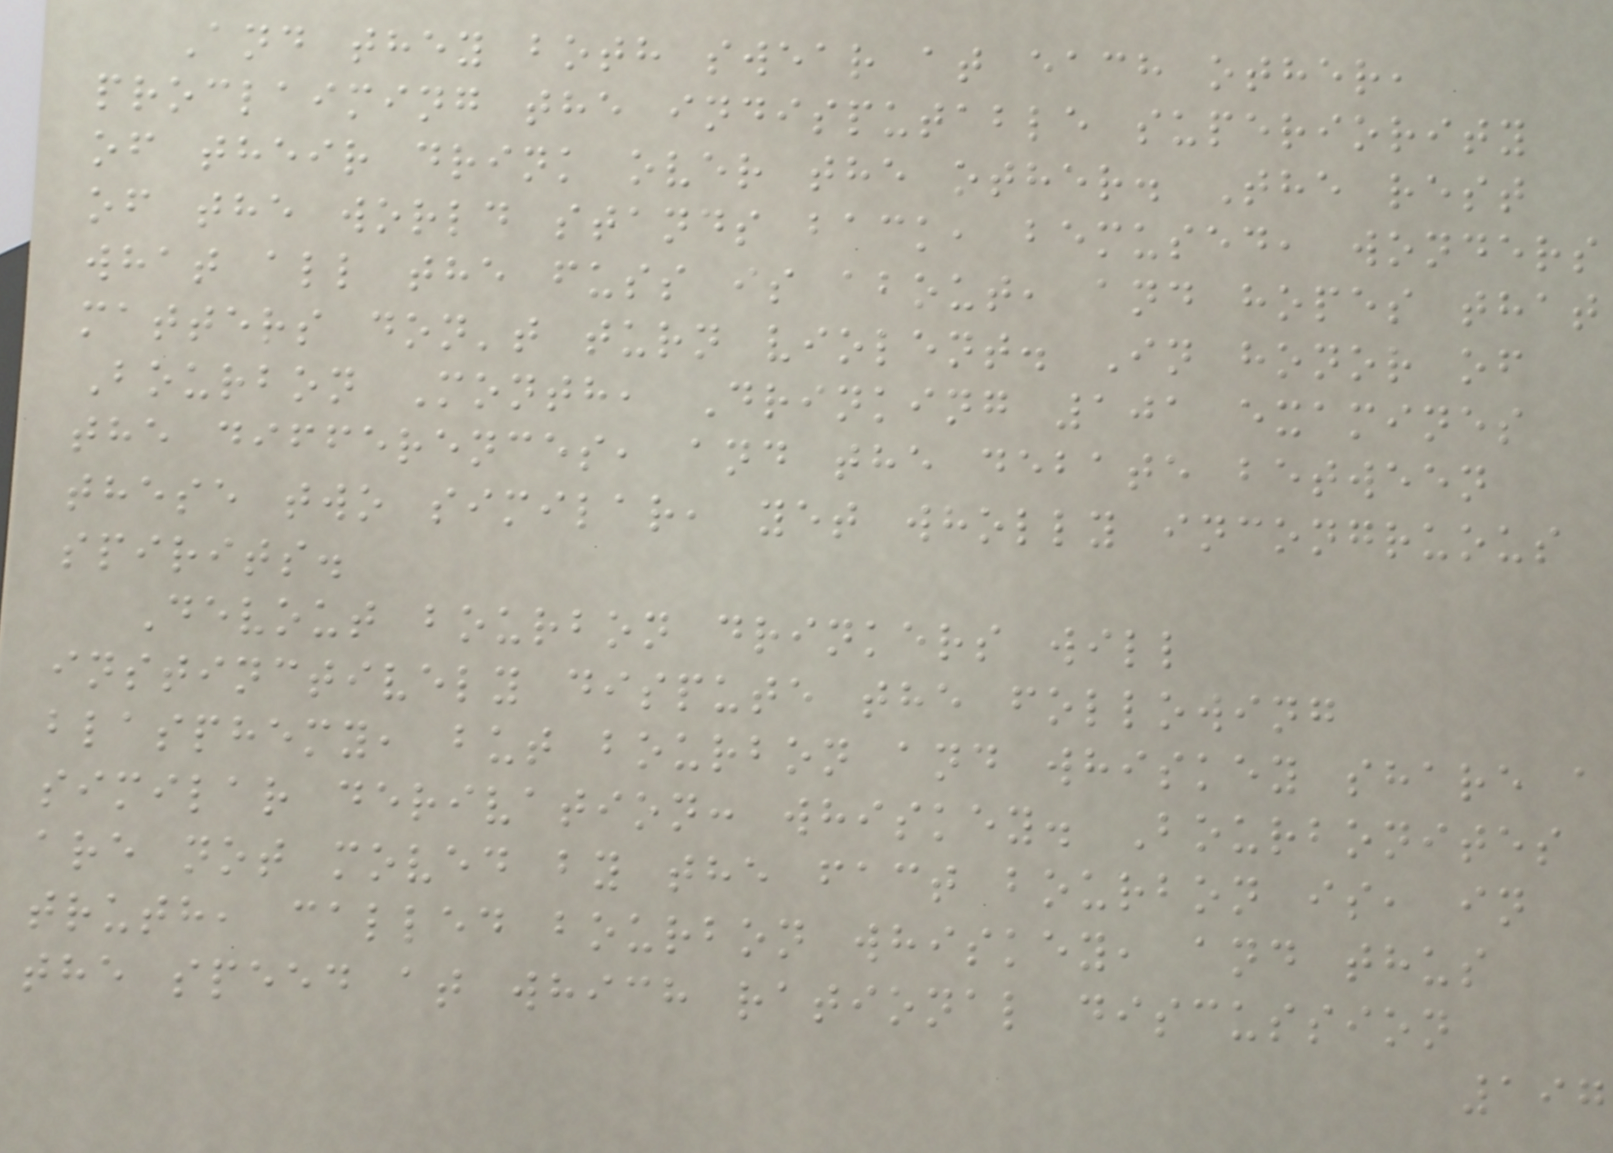And they both swear at each other,
proclaiming the indisputable superiority
of their drink over the other. The rest
of the world stands back, bemused, wonders
what all the fuss is about, and hopes that
matters don't turn violent. In honor of
Bourbon Month, Drinking 101 examines
the differences, and the debate between
these two similar, yet wholly incongruous
spirits.
Devout bourbon drinkers will
instinctively dispute the following
blasphemy, but bourbon and whiskey share a
similar derivation: whiskey. Bourbonites
are not moved by the fact bourbon is, in
truth, called bourbon whiskey, and thus
the speed at which rational discussion
197
